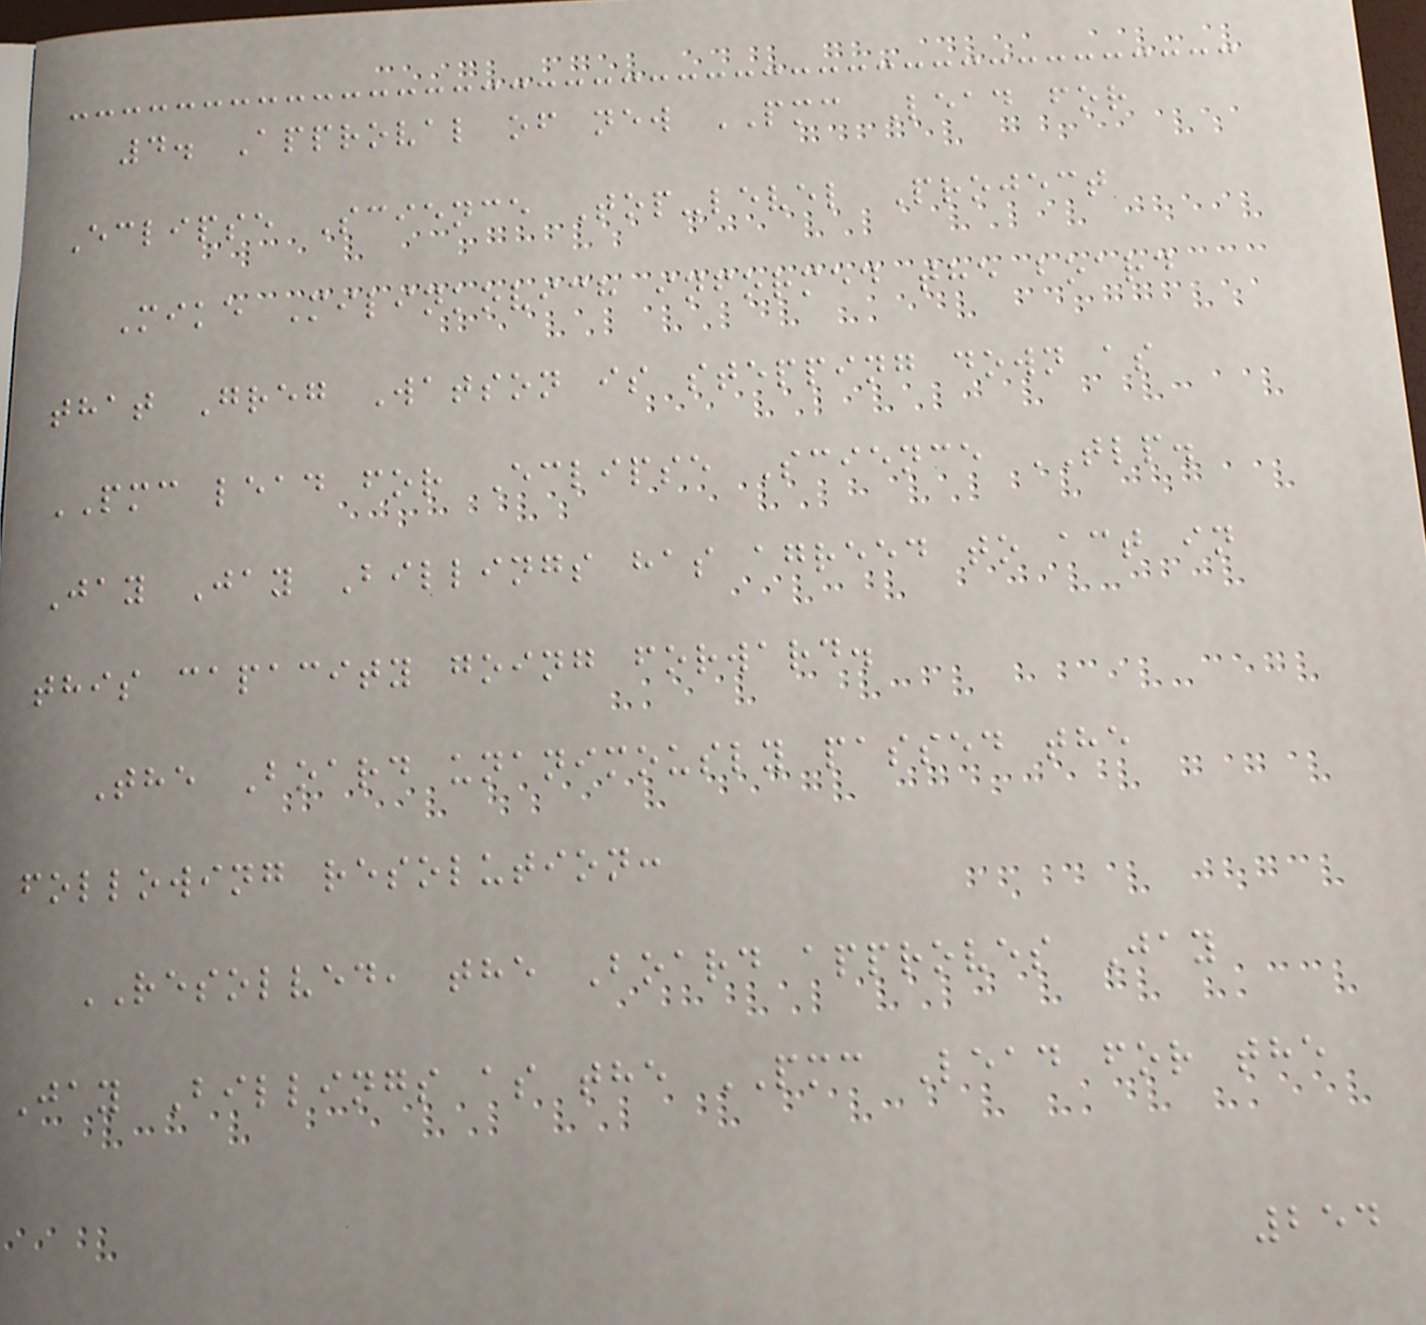4. Approval of new PMC Lead for
Eclipse Science Top-level Project
Mike Milinkovich informed the board
that Greg Watson is stepping down as
PMC lead for Eclipse Science TLP.
Jay Jay Billings has agreed to act in
this capacity going forward.
The Board unanimously passed the
following resolution:
RESOLVED, the Board approves Jay
Jay Billings as the PMC Lead for the
254
